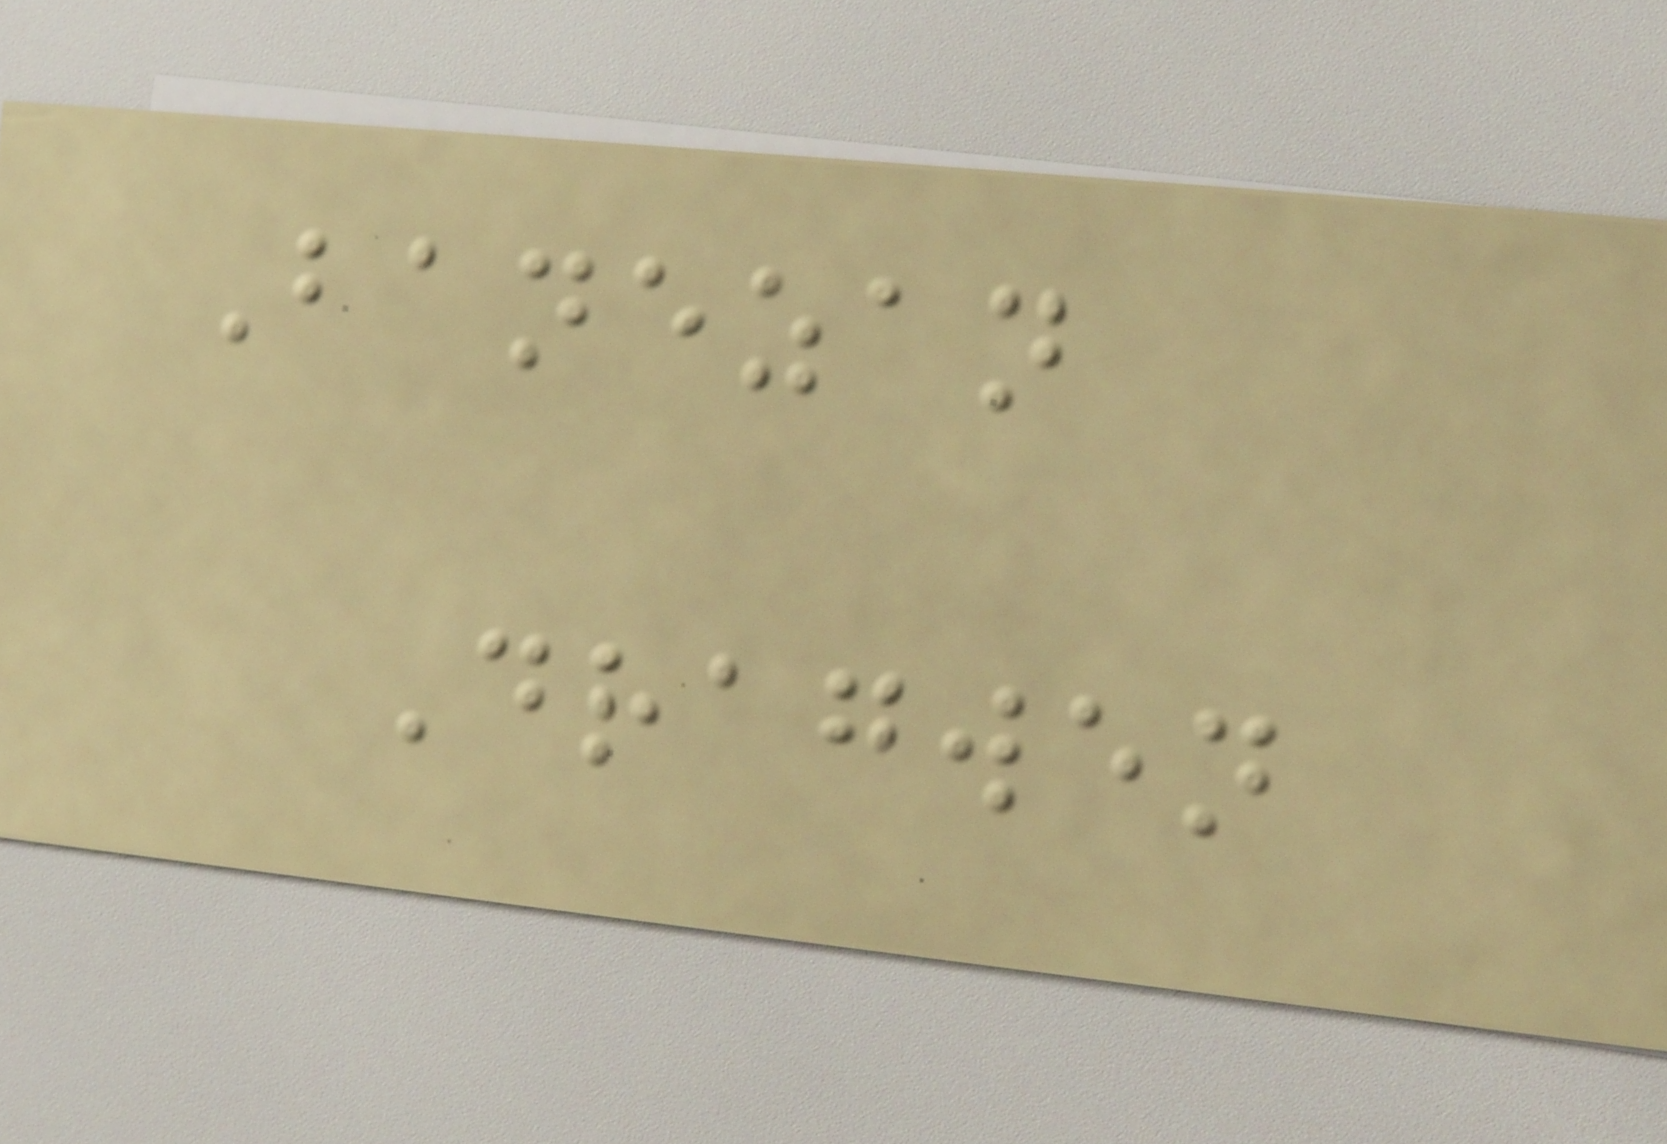Banezan
Dragwen
